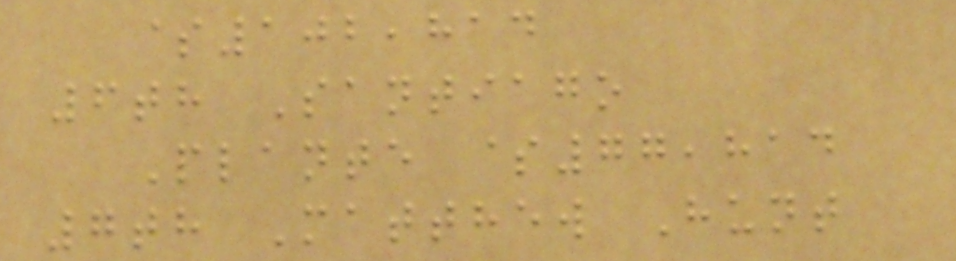$102,814
6th Santiago
Plante $77,814
7th Matthew Hunt
